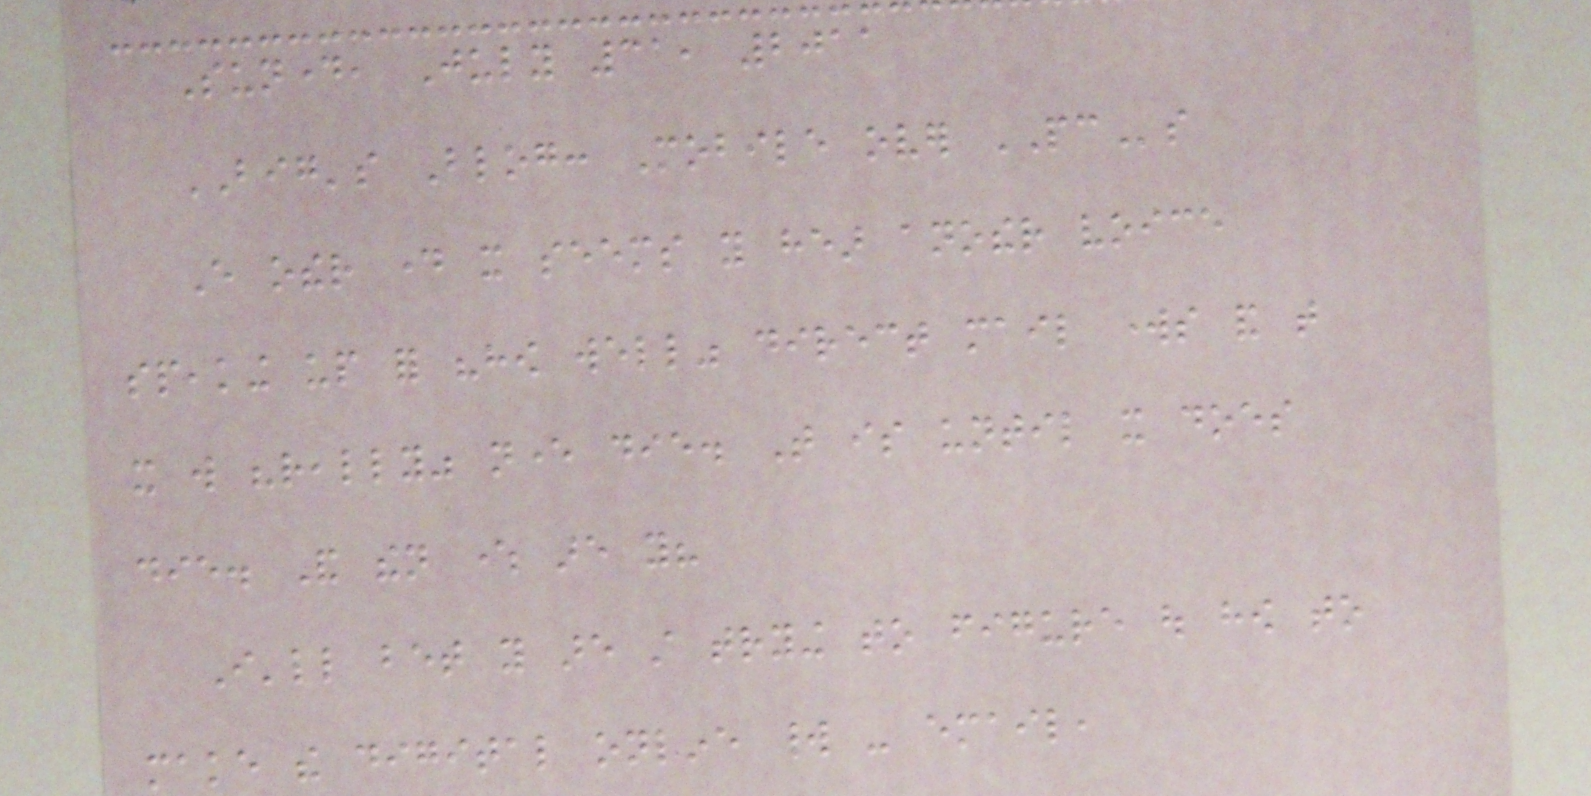Sunday, July 31, 2011
BIG's Blog: Mobile over PCs
Every other day it seems you hear another voice
speaking up for "how well" direct mail works and that
it will "really" never die. That is until it does
die. And then where are you?
I'll bet you are still trying to figure out how to
make the digital online world - email,
